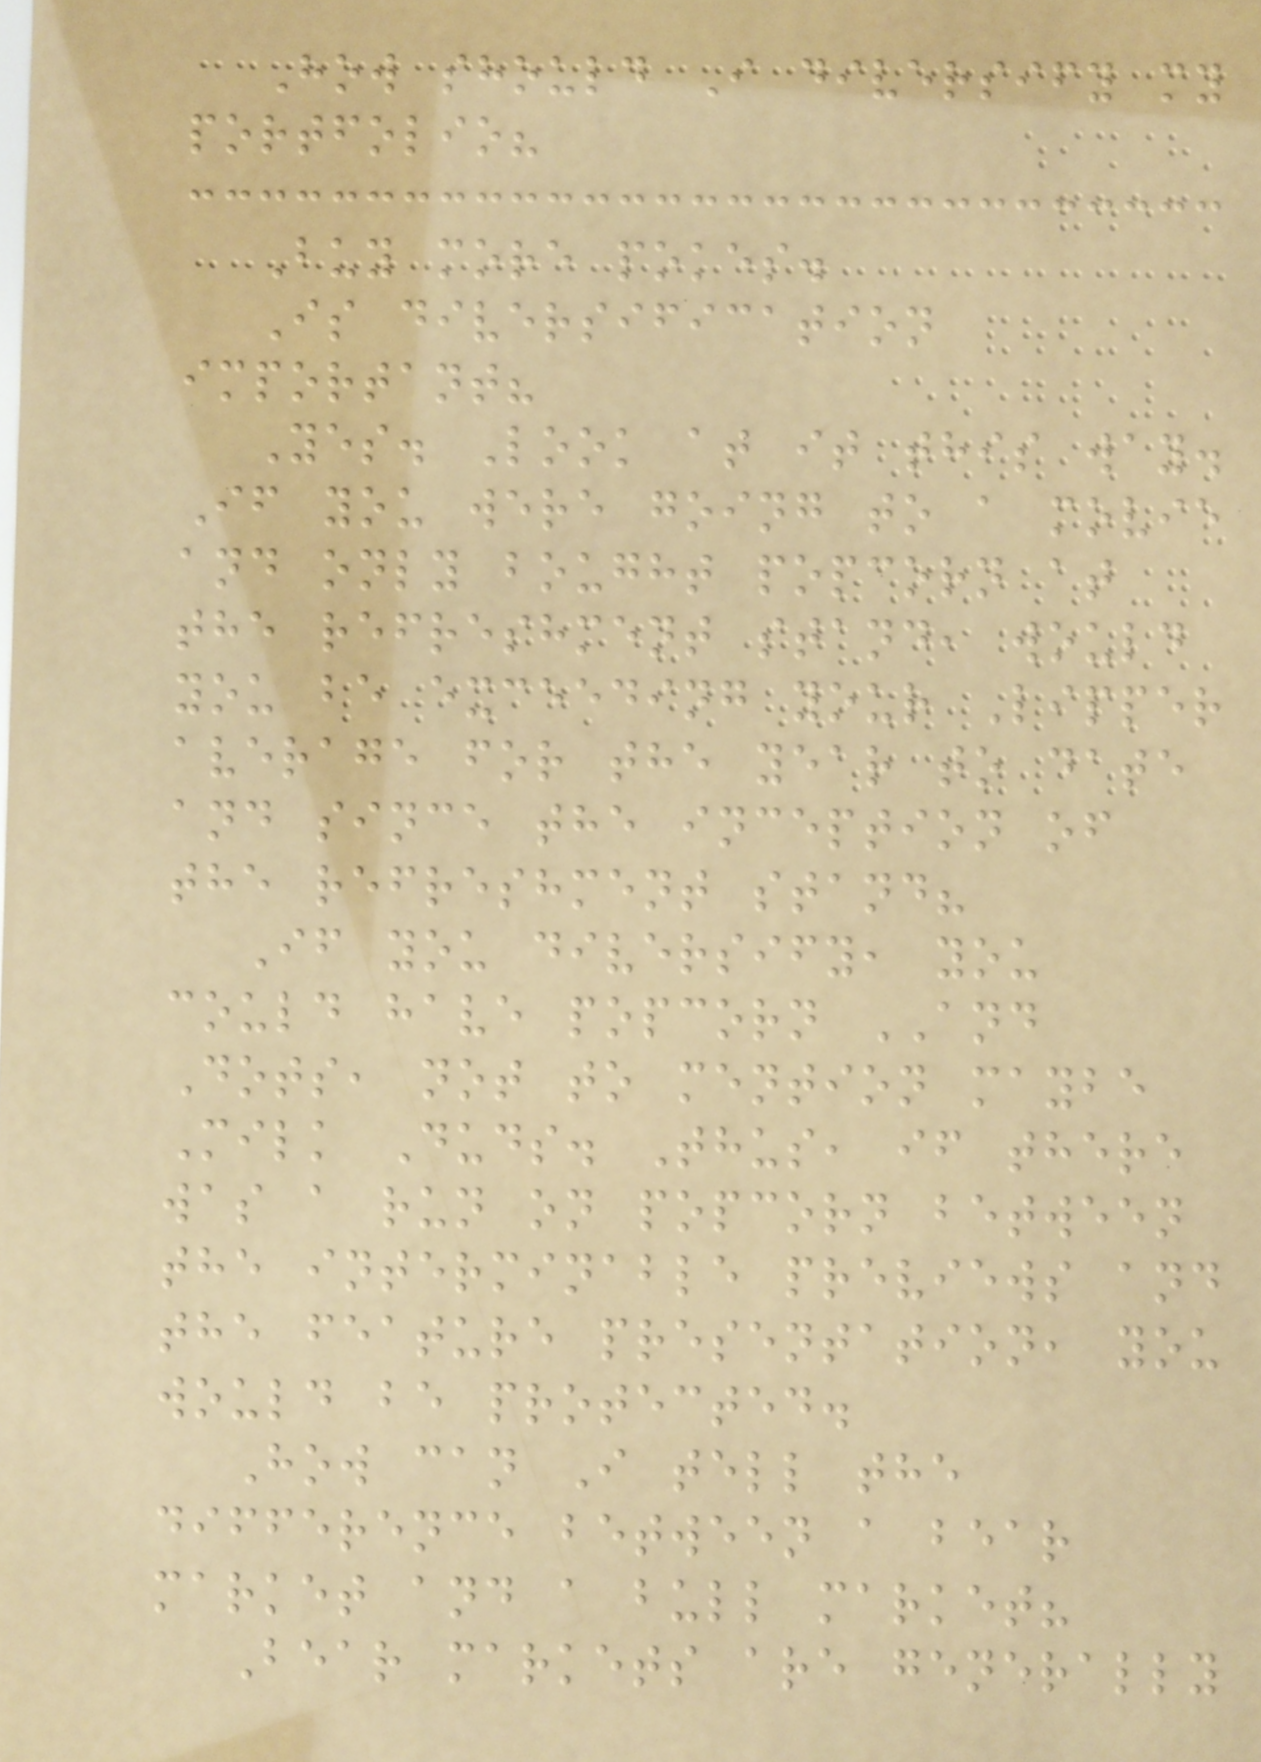How should I diversify my
portfolio?
Buy more pokes.
Is diversification
important?
Yes. Look at it this way.
If you were going to a movie
and only bought popcorn at
the refreshment stand, would
you be exceeding your Lipper
average for the year to date
and since the inception of
the refreshment stand?
If you diversify, you
could have popcorn AND
Dots, not to mention maybe
Milk Duds. Thus, if there
was a run on popcorn between
the interminable previews and
the feature presentation, you
would be protected.
How can I tell the
difference between a bear
market and a bull market?
Bear markets are generally
